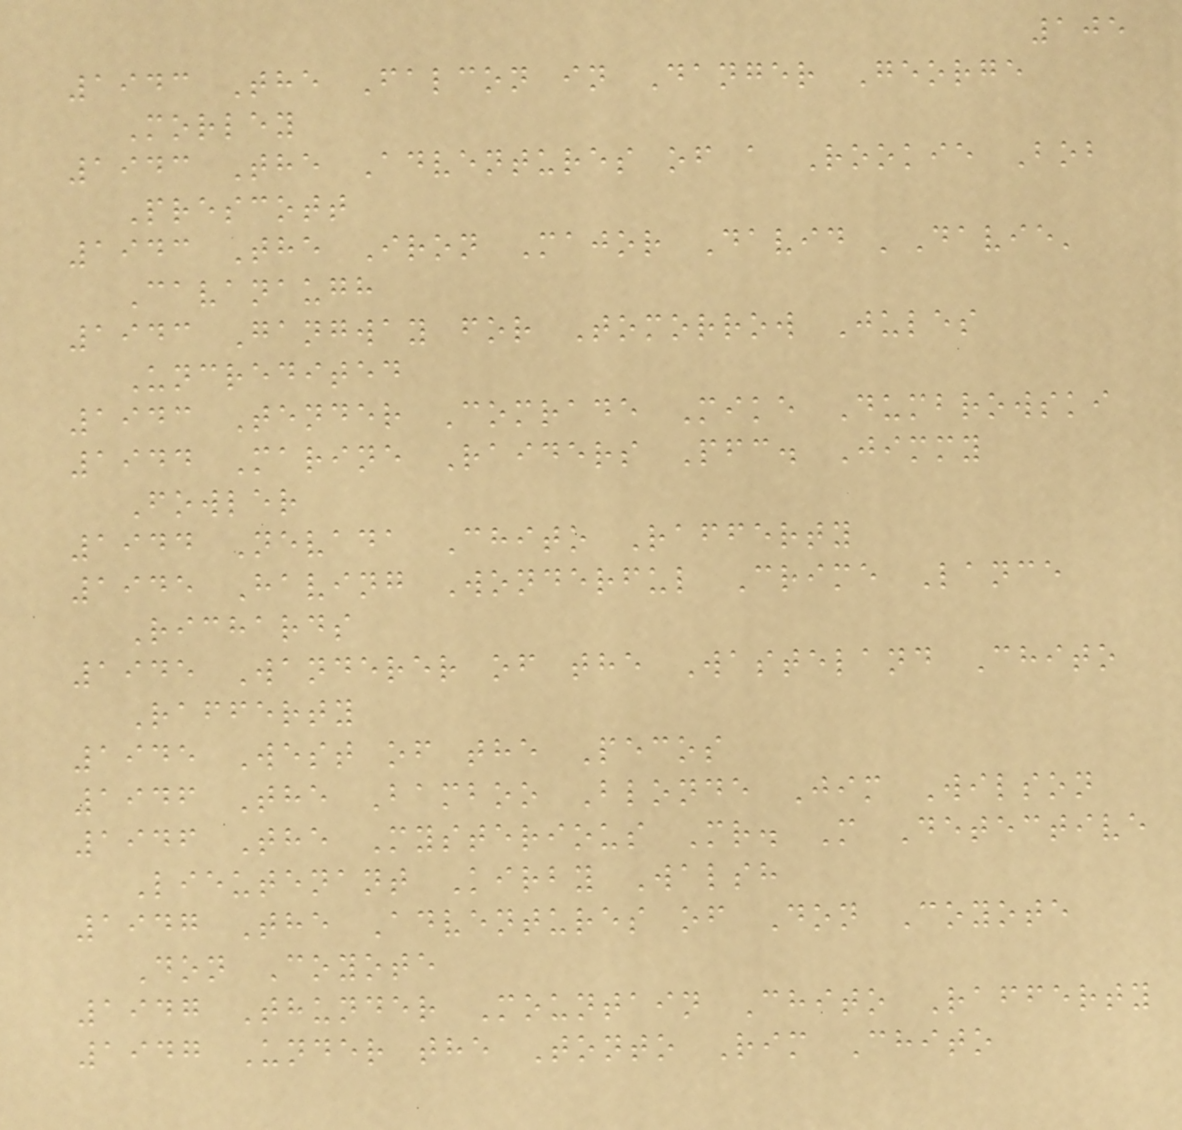105
1943 The Falcon in Danger George
Morley
1943 The Adventures of a Rookie Bob
Prescott
1943 The Iron Major David 'Davie'
Cavanaugh
1943 Gangway for Tomorrow Jules
Uncredited
1943 Tender Comrade Mike Dumbrowski
1944 Marine Raiders Pfc. Jimmy
Fowler
1944 Nevada Chito Rafferty
1945 Having Wonderful Crime Lance
Richards
1945 Wanderer of the Wasteland Chito
Rafferty
1945 West of the Pecos
1946 The Bamboo Blonde Jim Wilson
1946 The Mysterious Mr. M Detective
Lieutenant Kirby Walsh
1947 The Adventures of Don Coyote
Don Coyote
1947 Thunder Mountain Chito Rafferty
1947 Under the Tonto Rim Chito
